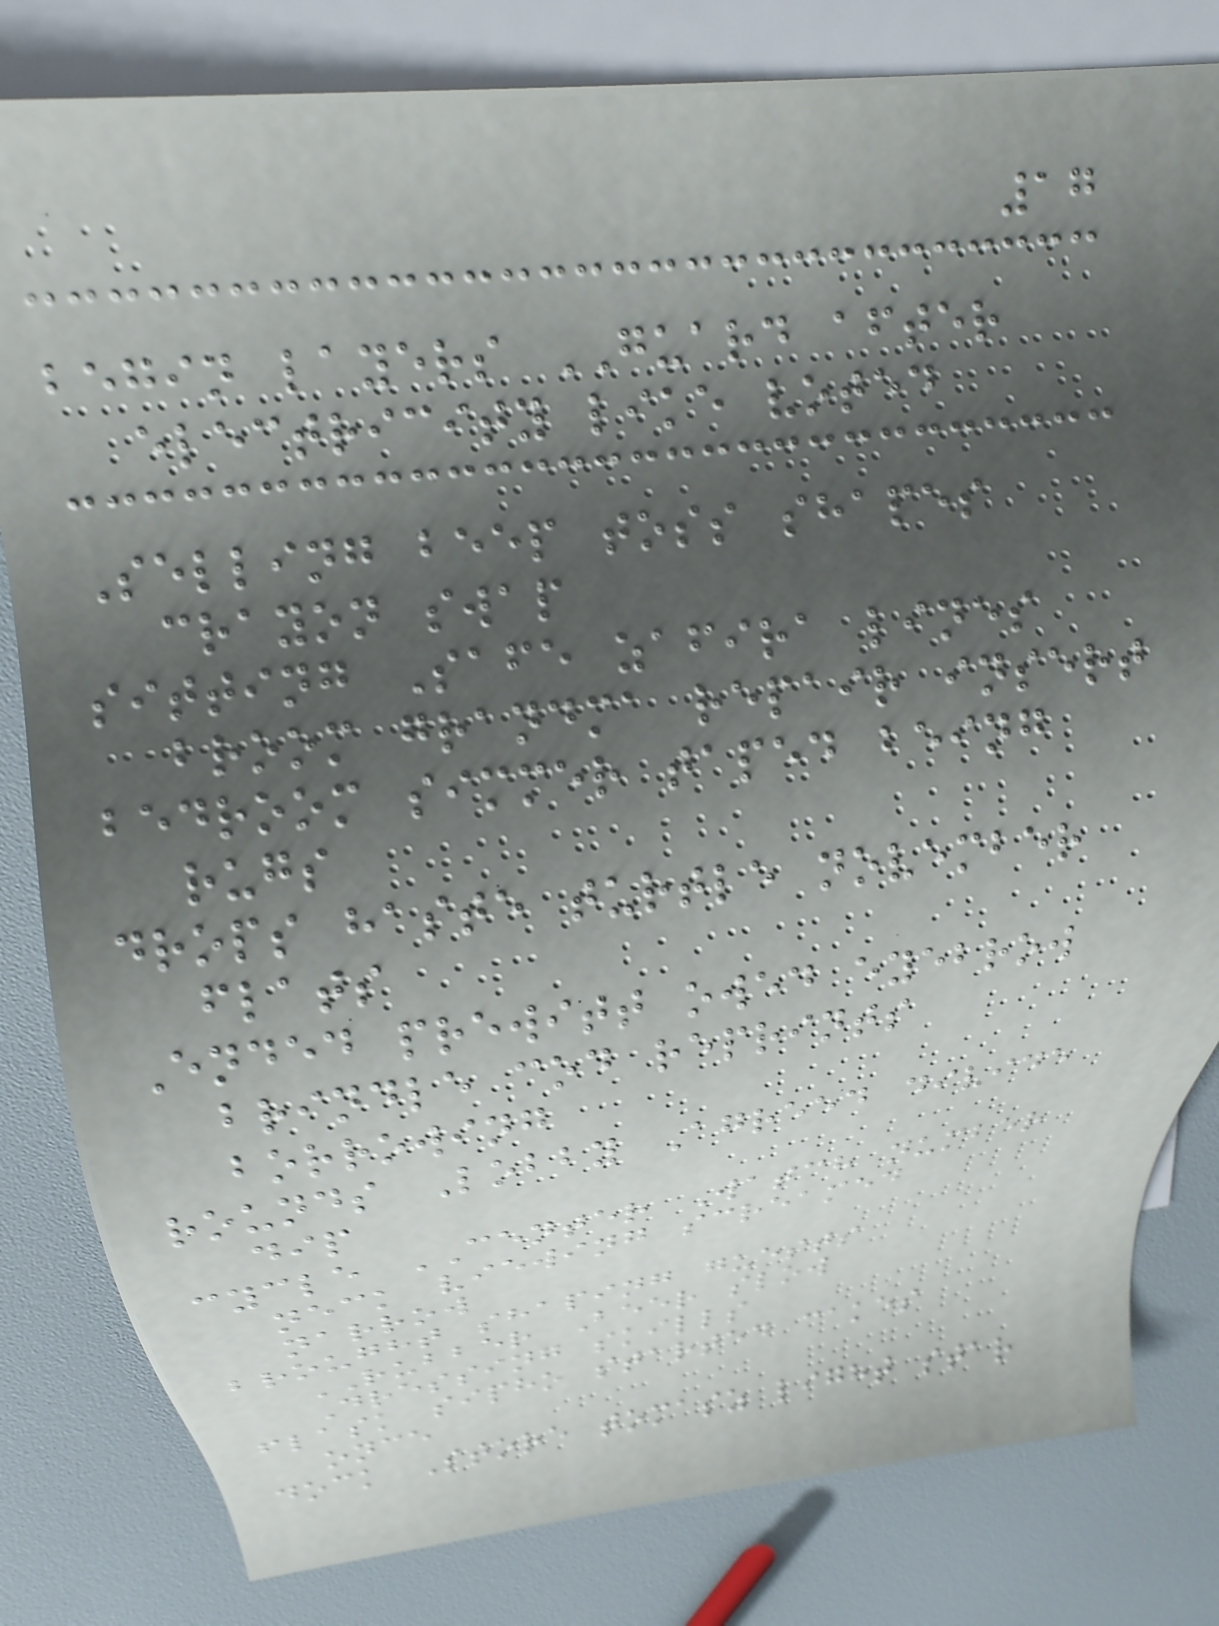17
begin layers GUARD after
electricity like voted
Selling beep toss shapes
crayon swap
sitting Safe zafira lines
broom grandma repair insert
bedroom simmer taped being
rugs
drops haste turtle november
flats
Ended prewitt owed eyebrow
brindle cod reprints
borrowing
rounds Lobby Agreed divide
dip
cycle CENTER Watch number
neck viewing screamed
narrow
brought shaping guests
RUBBER Beer slow
Dressing skills
flask sipho started cakes
once
dock Store tomasz light star
